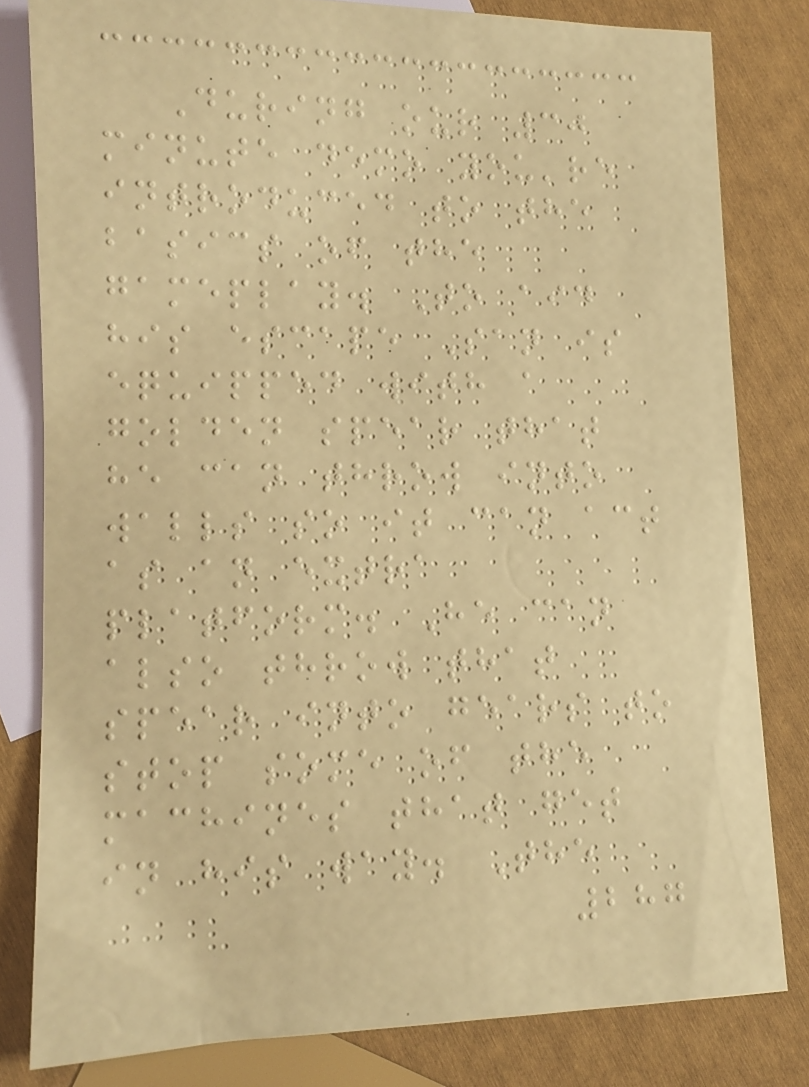During our 30
minute demo you're
introduced to the
basics of the
gameplay. To aid
his escape San is
equipped with a
golden spear that
he can throw into
walls so it can act
as an extra
platform. He can
also throw that
spear into gears to
stop some of the
machines that get
in his way. The
287
